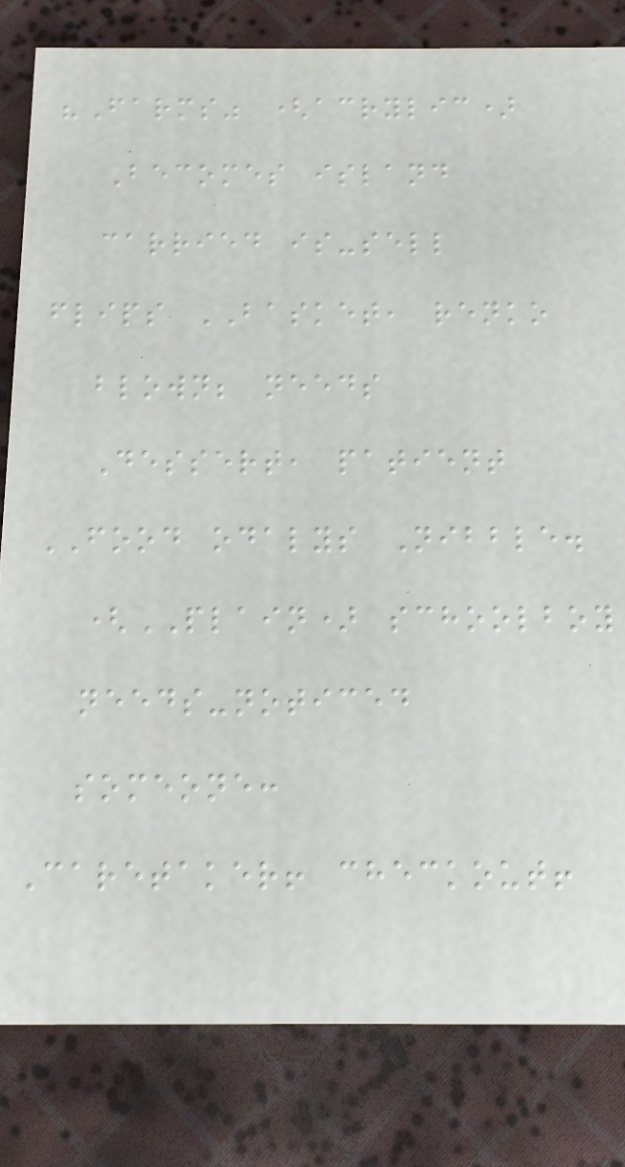"Farms" (acrylic)
Becomes island
carried is-sell
flips BASKET, renko
blown; needs
Dessert, patient
FOOD odalys Nibble.
(PLAIN) schoolboy
needs-noticed
someone:
Caretaker! checkout!
